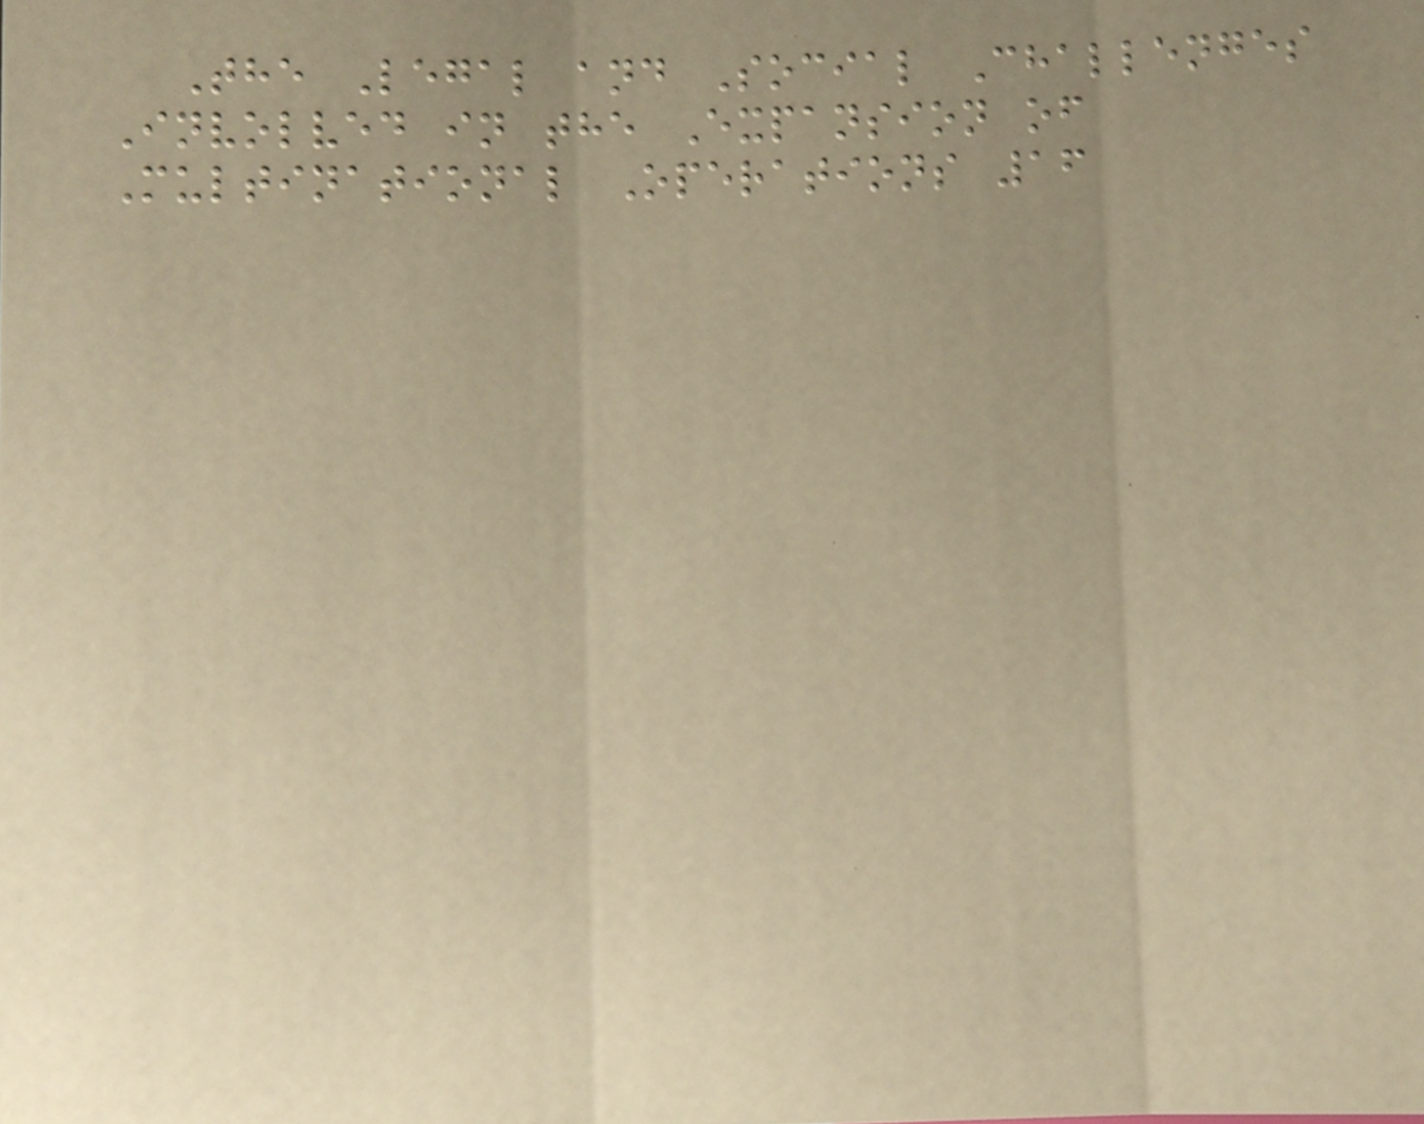The Legal and Social Challenges
Involved in the Expansion of
Multinational Operations 16
